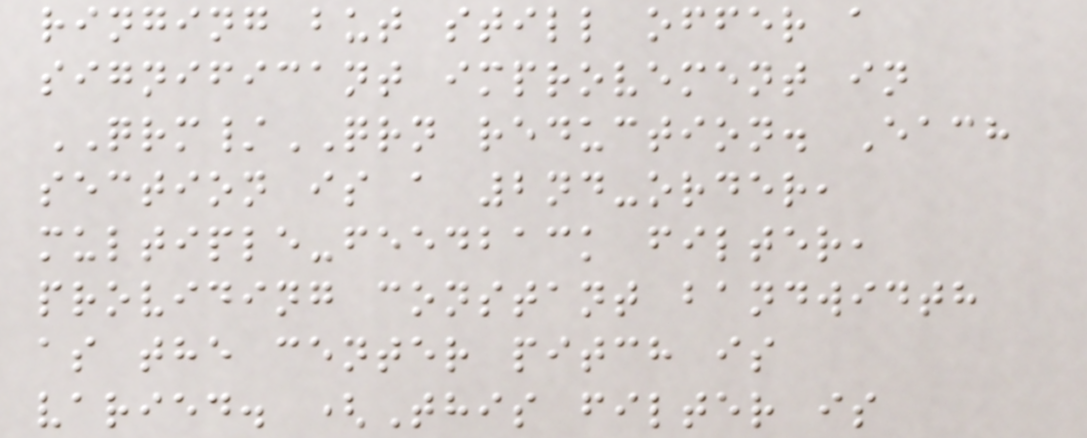ringing but still offer a
significant improvement in
QRM/QRN reduction. Each
section is a 2nd-order,
multiple-feedback filter,
providing constant bandwidth
as the center pitch is
varied. (This filter is
